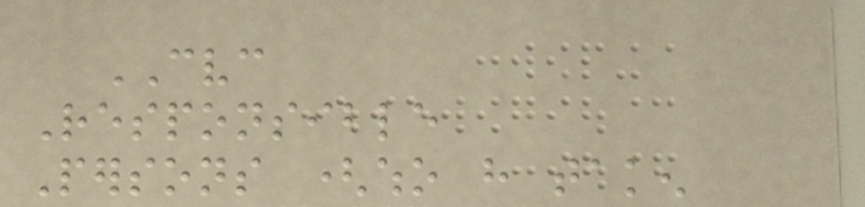CVC
Responsible
Persons (who have taken
